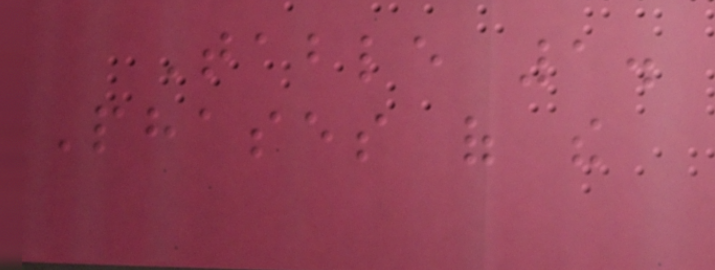Table 1.
Phases of the
